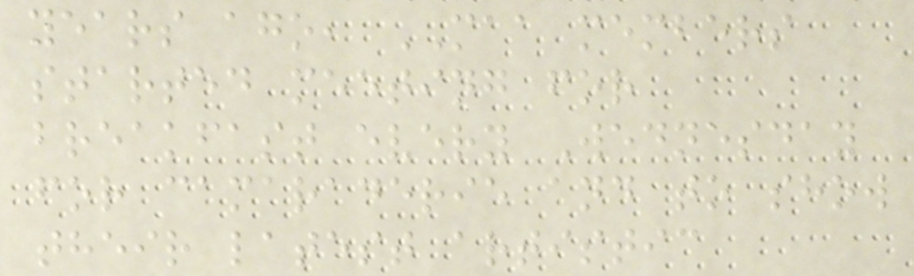years ago, MAA members
started meeting for
breakfast every Wednesday
for camaraderie and to show
their latest artistic
